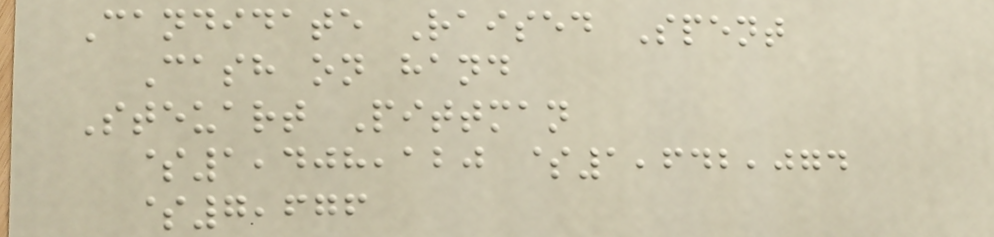Candidate Raised Spent
Cash on hand
Steuart Pittman
$1,408,120 $1,642,074
$7,676
